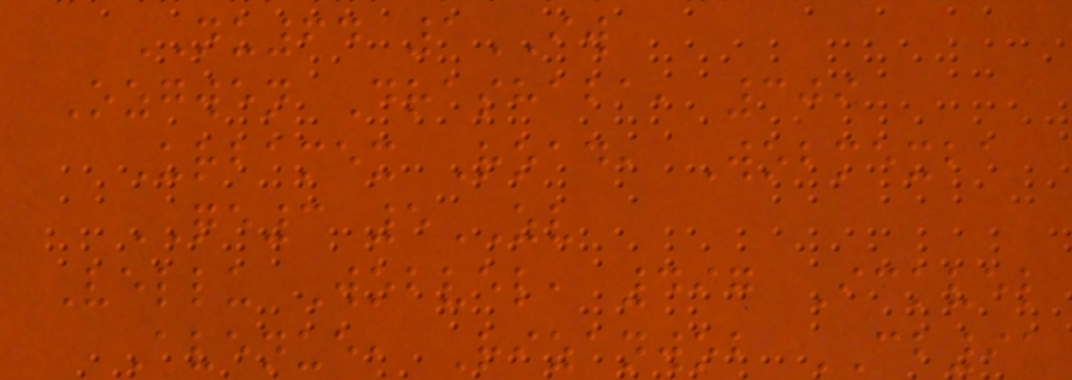NU64 1IW
Ozgwen Drashaba, 309
Urbamex Road, Wobmexba
QE3 5ZV
Vellu Wobvel, 497 Ickvel
Avenue, Rizanwob CB91
